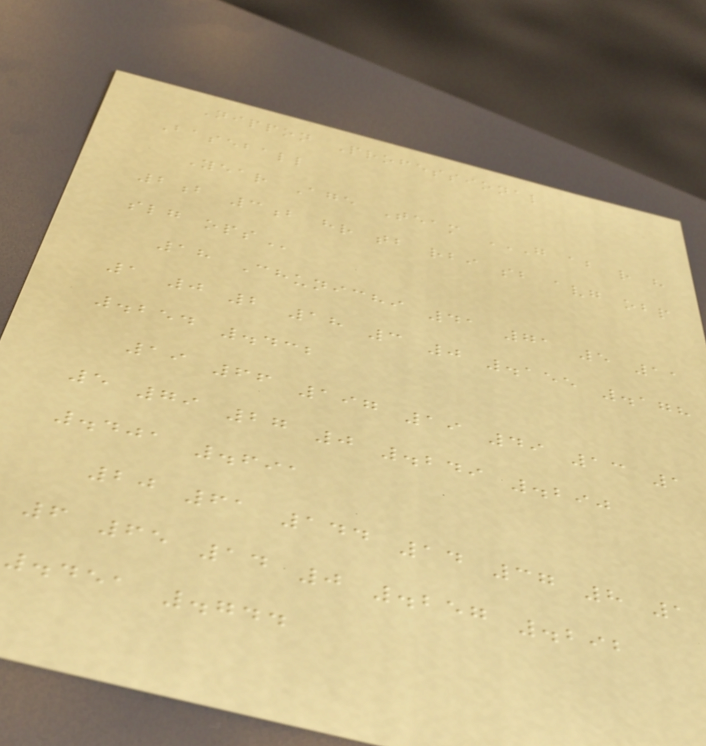Nippon Professional
Baseball
Year Age Team G AB R H
2B 3B HR TB RBI SB AVG OBP
SLG OPS
18 Chunichi 41 71 5 11
1 0 2 18 3 0 .155 .178
.254 .432
19 66 197 19 49 13 1
5 79 27 0 .249 .290
.401 .691
20 61 144 14 37 8 1
6 65 14 0 .257 .292
.451 .744
